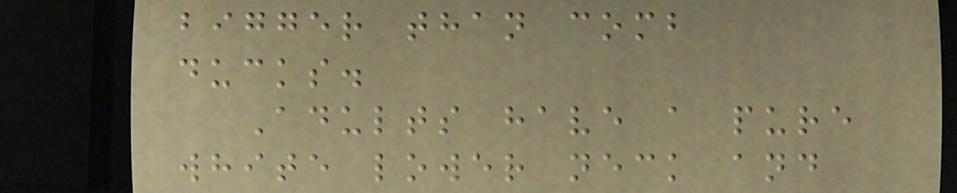bigger than comb
ducks.
Adults have a pure
white lower neck and
